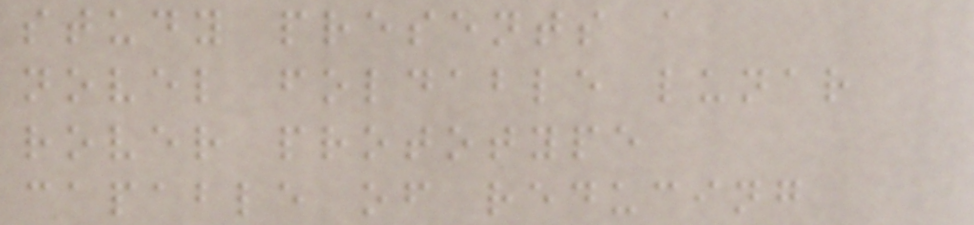study presents a
novel foldable lunar
rover prototype
capable of reducing
